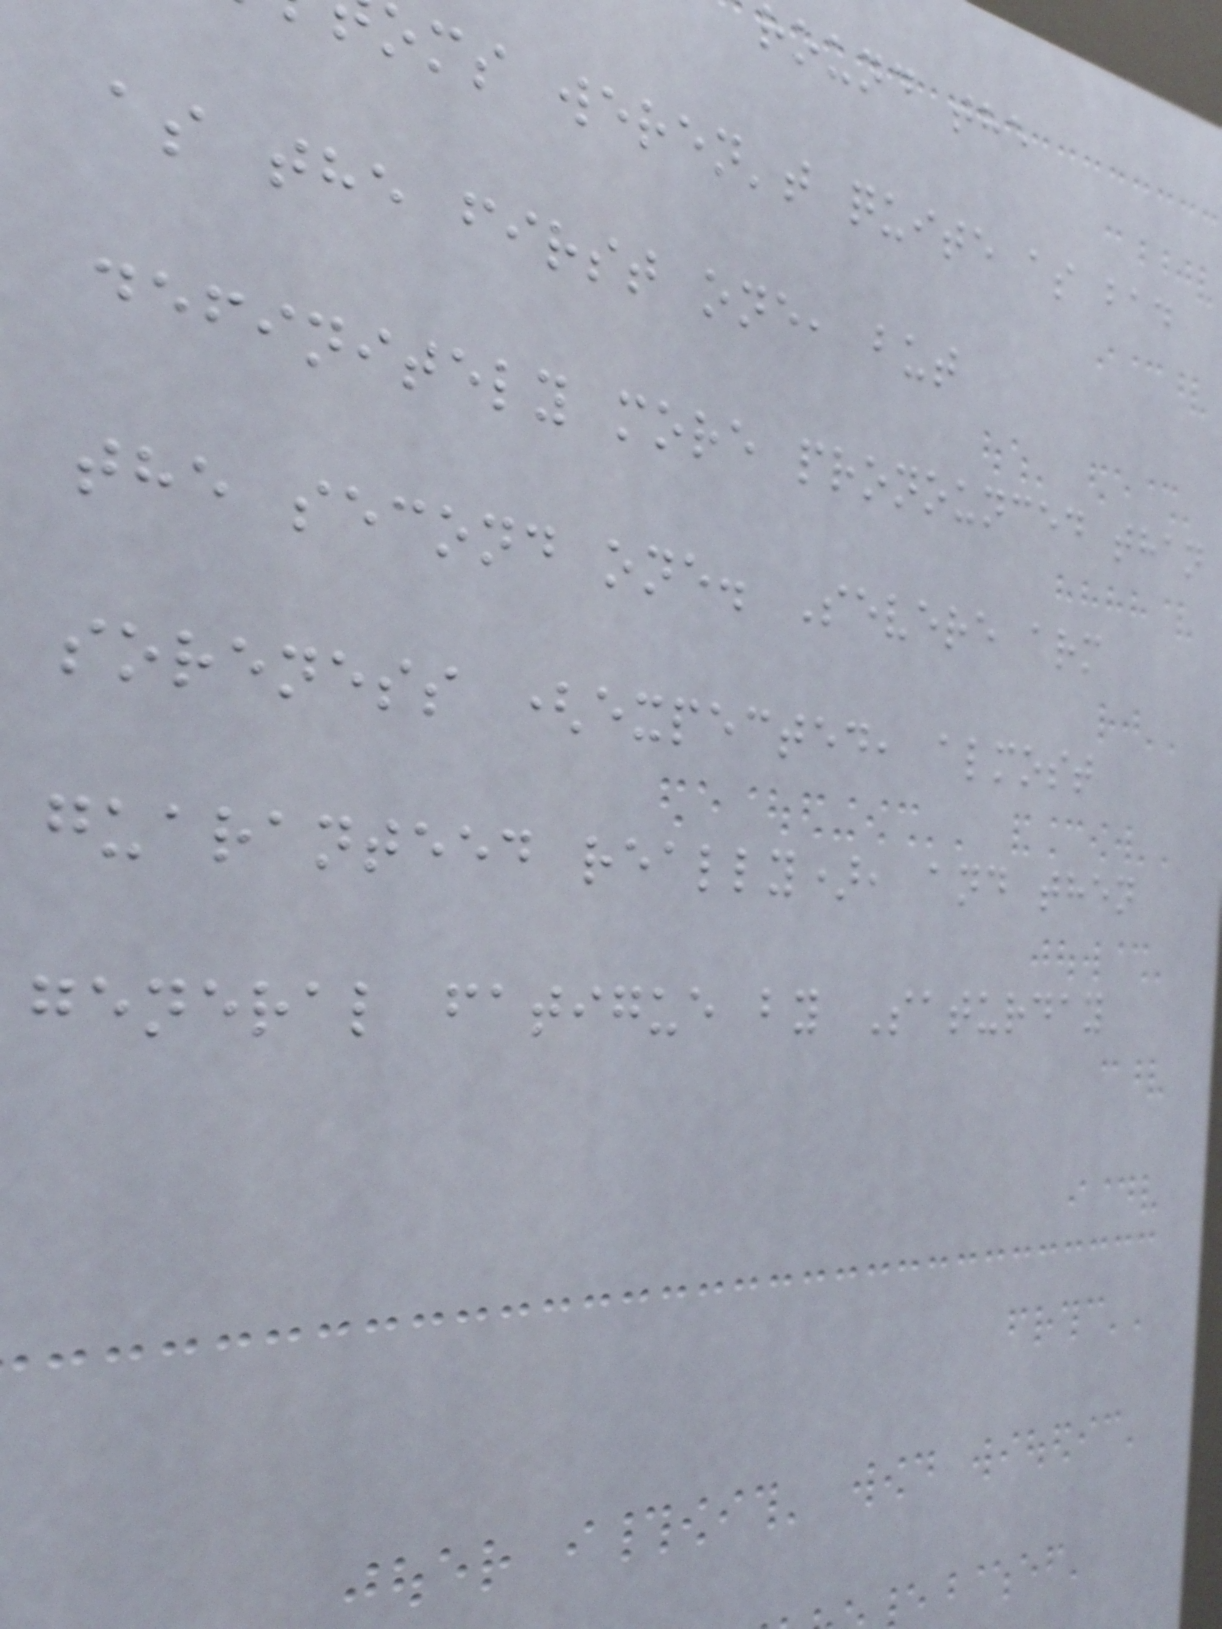round the
oms weren't quite as bad
as the first one, but
definitely more pronounced than
the second one. Severe arm
soreness (expected, almost
guaranteed really), and then
general fatigue by Saturday
